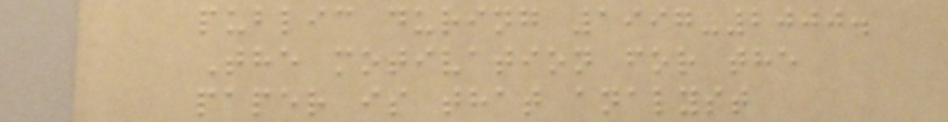public during 1997-2000.
The motivation for the
paper is that analyst
